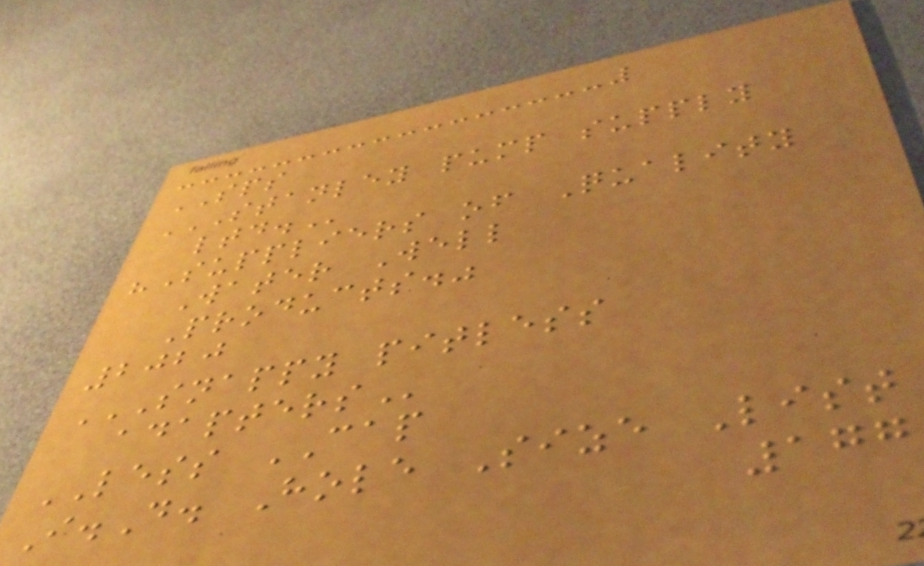SPS
STANLEY PUMP SUPPLY
LTD.
"Suppliers of Quality
Water Well
Products."
2020
SNAPPY PITLESS
ADAPTERS
LESS CAP
I.D. Hole Size List
177
